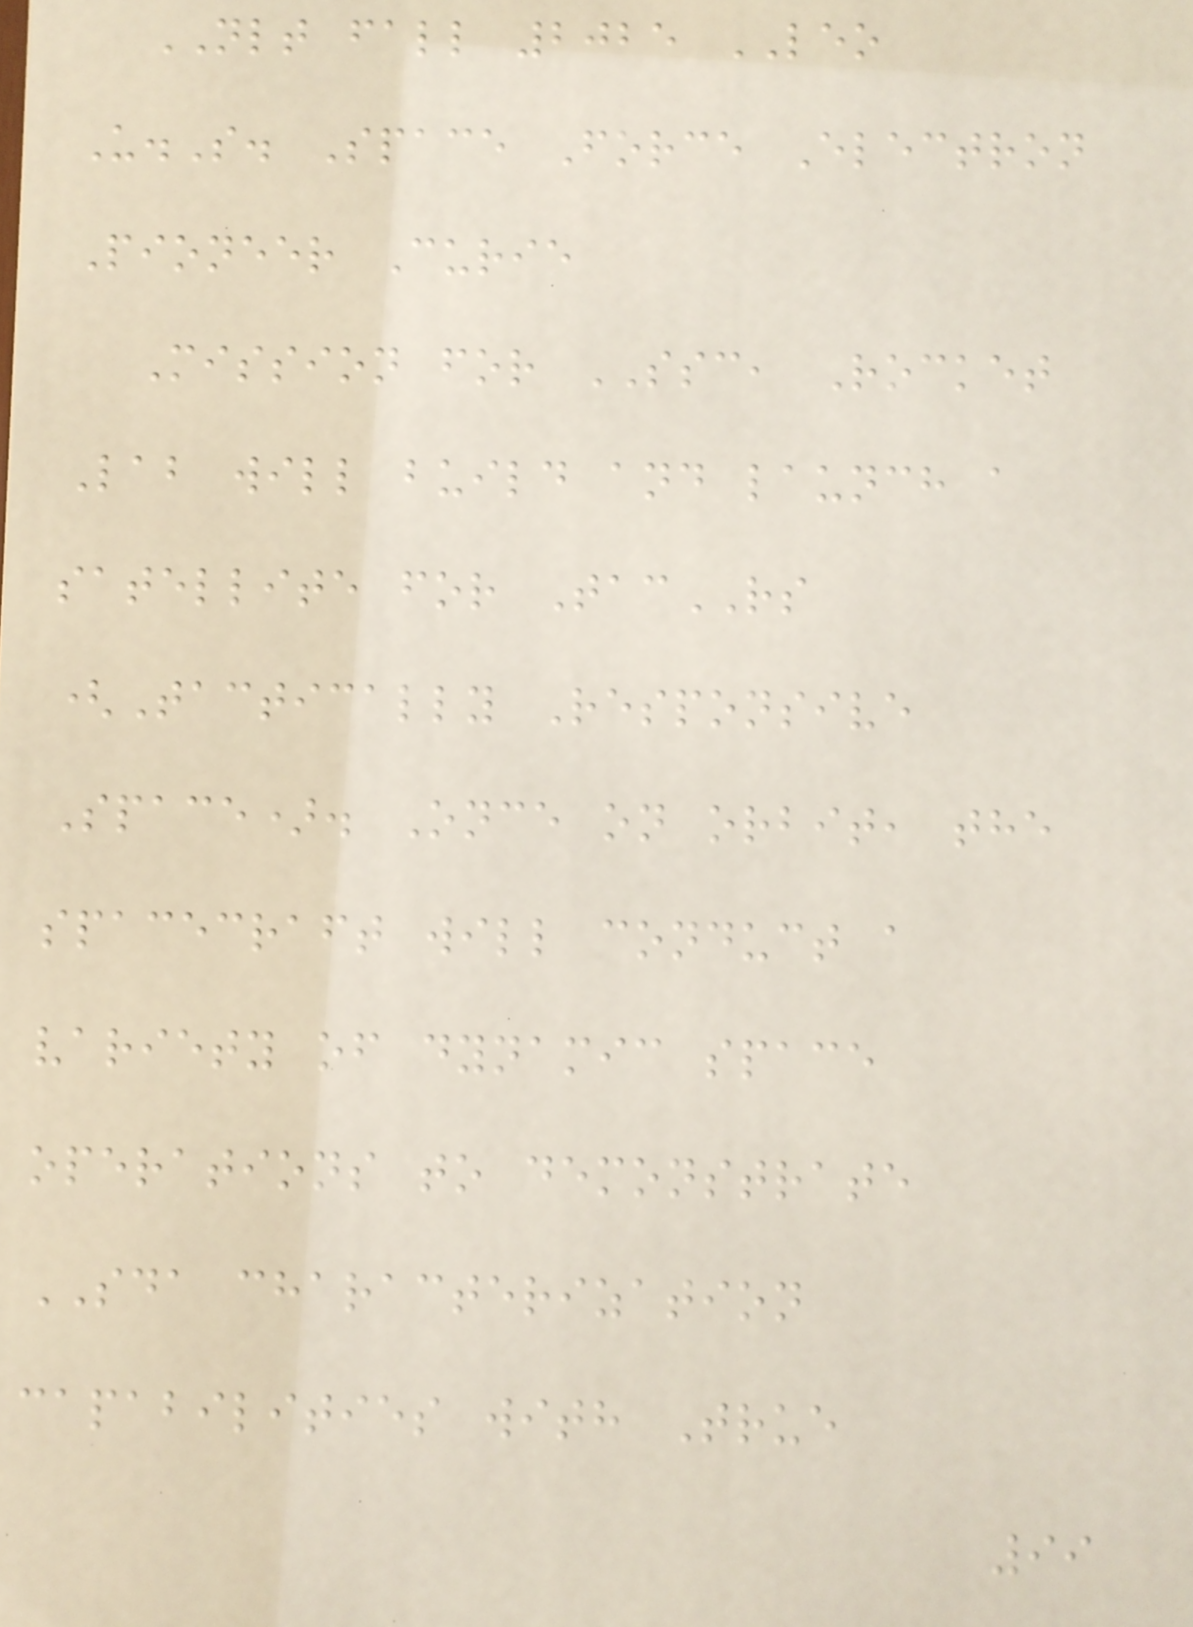NLT fall 2025 LEO
U.S. Space Force Electron
Pioneer Curie
Mission for SSC, Rocket
Lab will build and launch a
satellite for TacRS
(Tactically Responsive
Space). Once on orbit, the
spacecraft will conduct a
variety of dynamic space
operations to demonstrate
SDA characterization
capabilities with True
99
